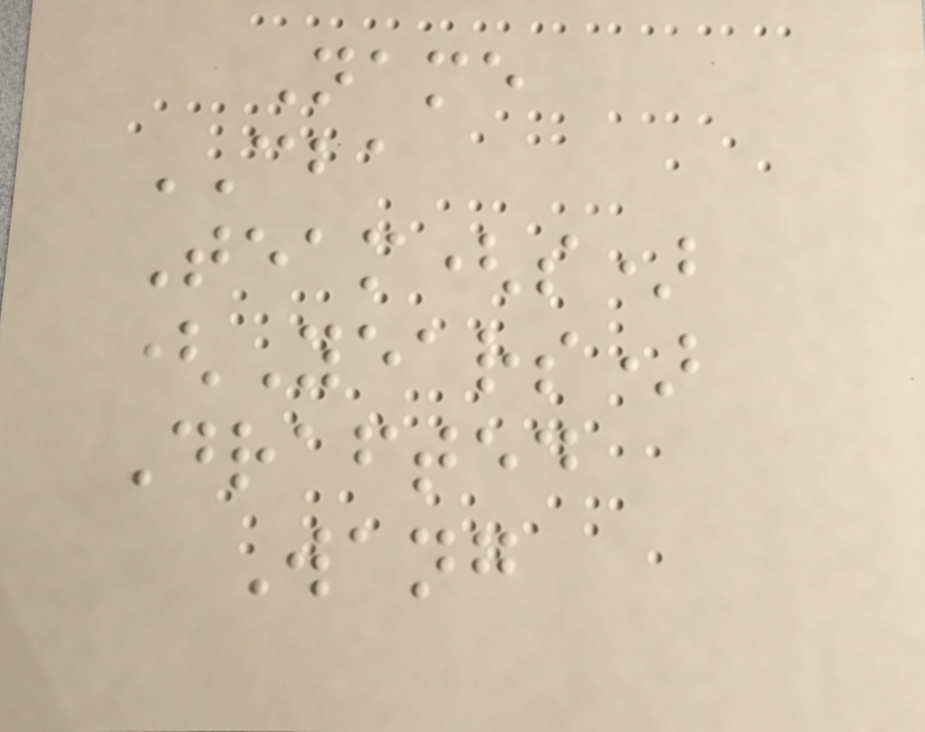Name
CBA
Team(s)
(Years)
Drafted
Wang
